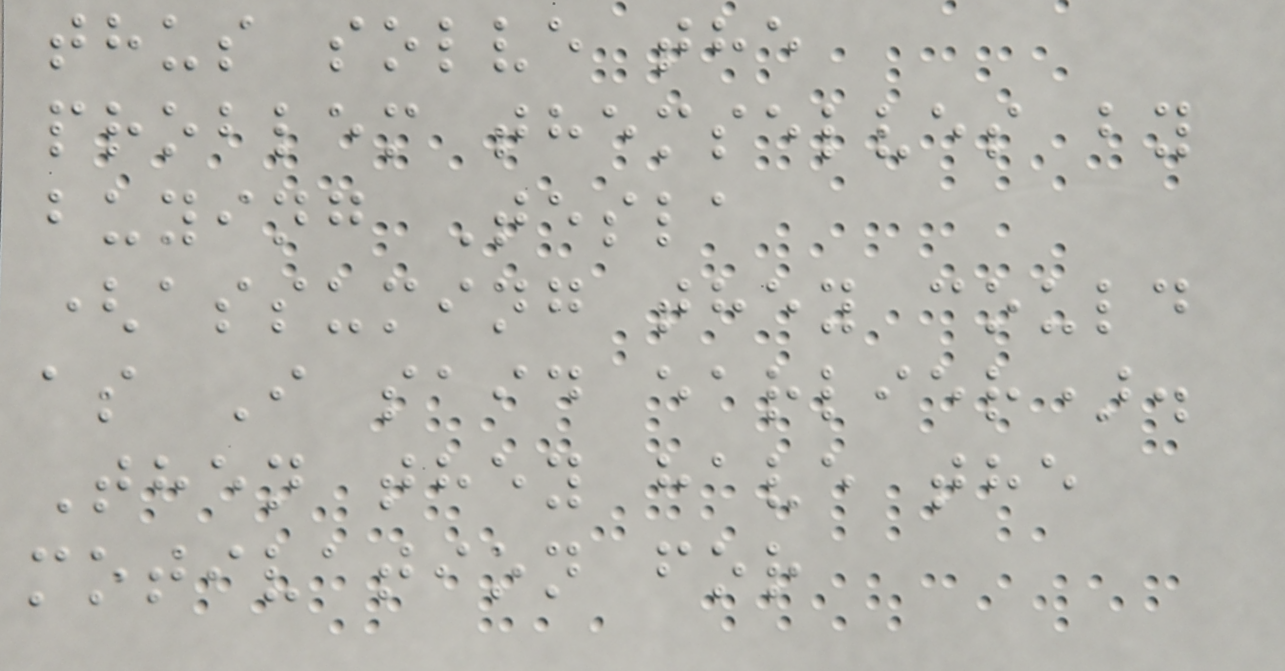thus solve the
problem themselves by
buying Tesla
(assuming they could
as I said earlier).
Then they have the
motivation for
